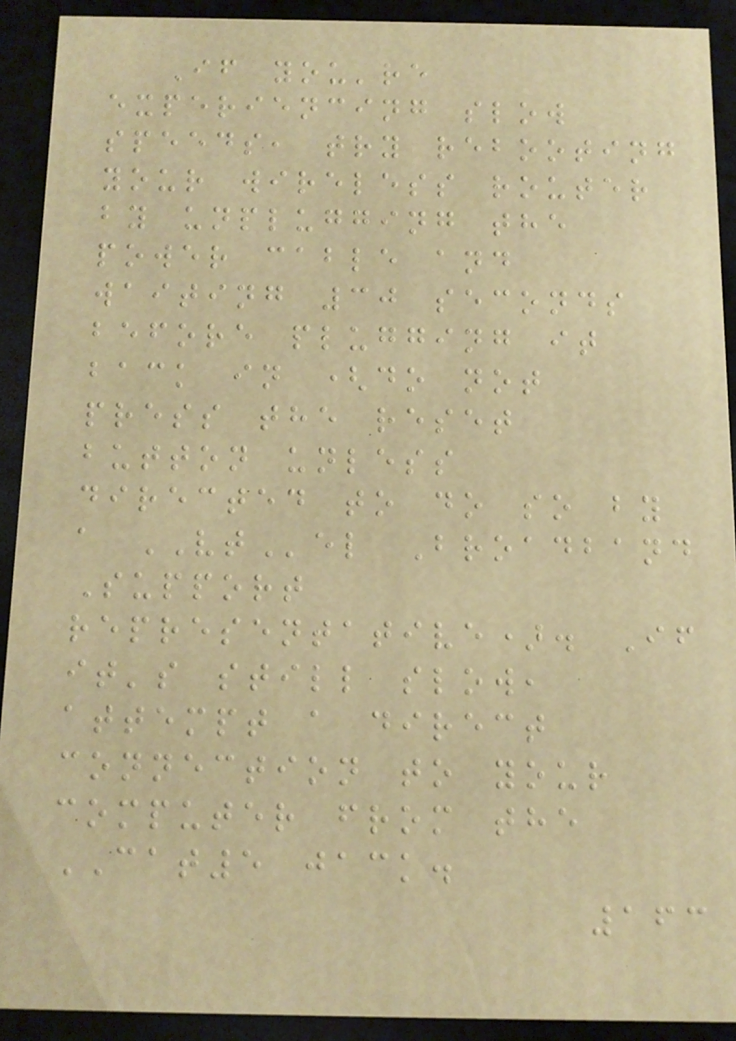If you're
experiencing slow
speeds, try rebooting
your wireless router
by unplugging the
power cable and
waiting 30 seconds
before plugging it
back in (do not
press the reset
button unless
directed to do so by
a VTel Broadband
Support
representative). If
it's still slow,
attempt a direct
connection to your
computer from the
CAT5 jack.
163
